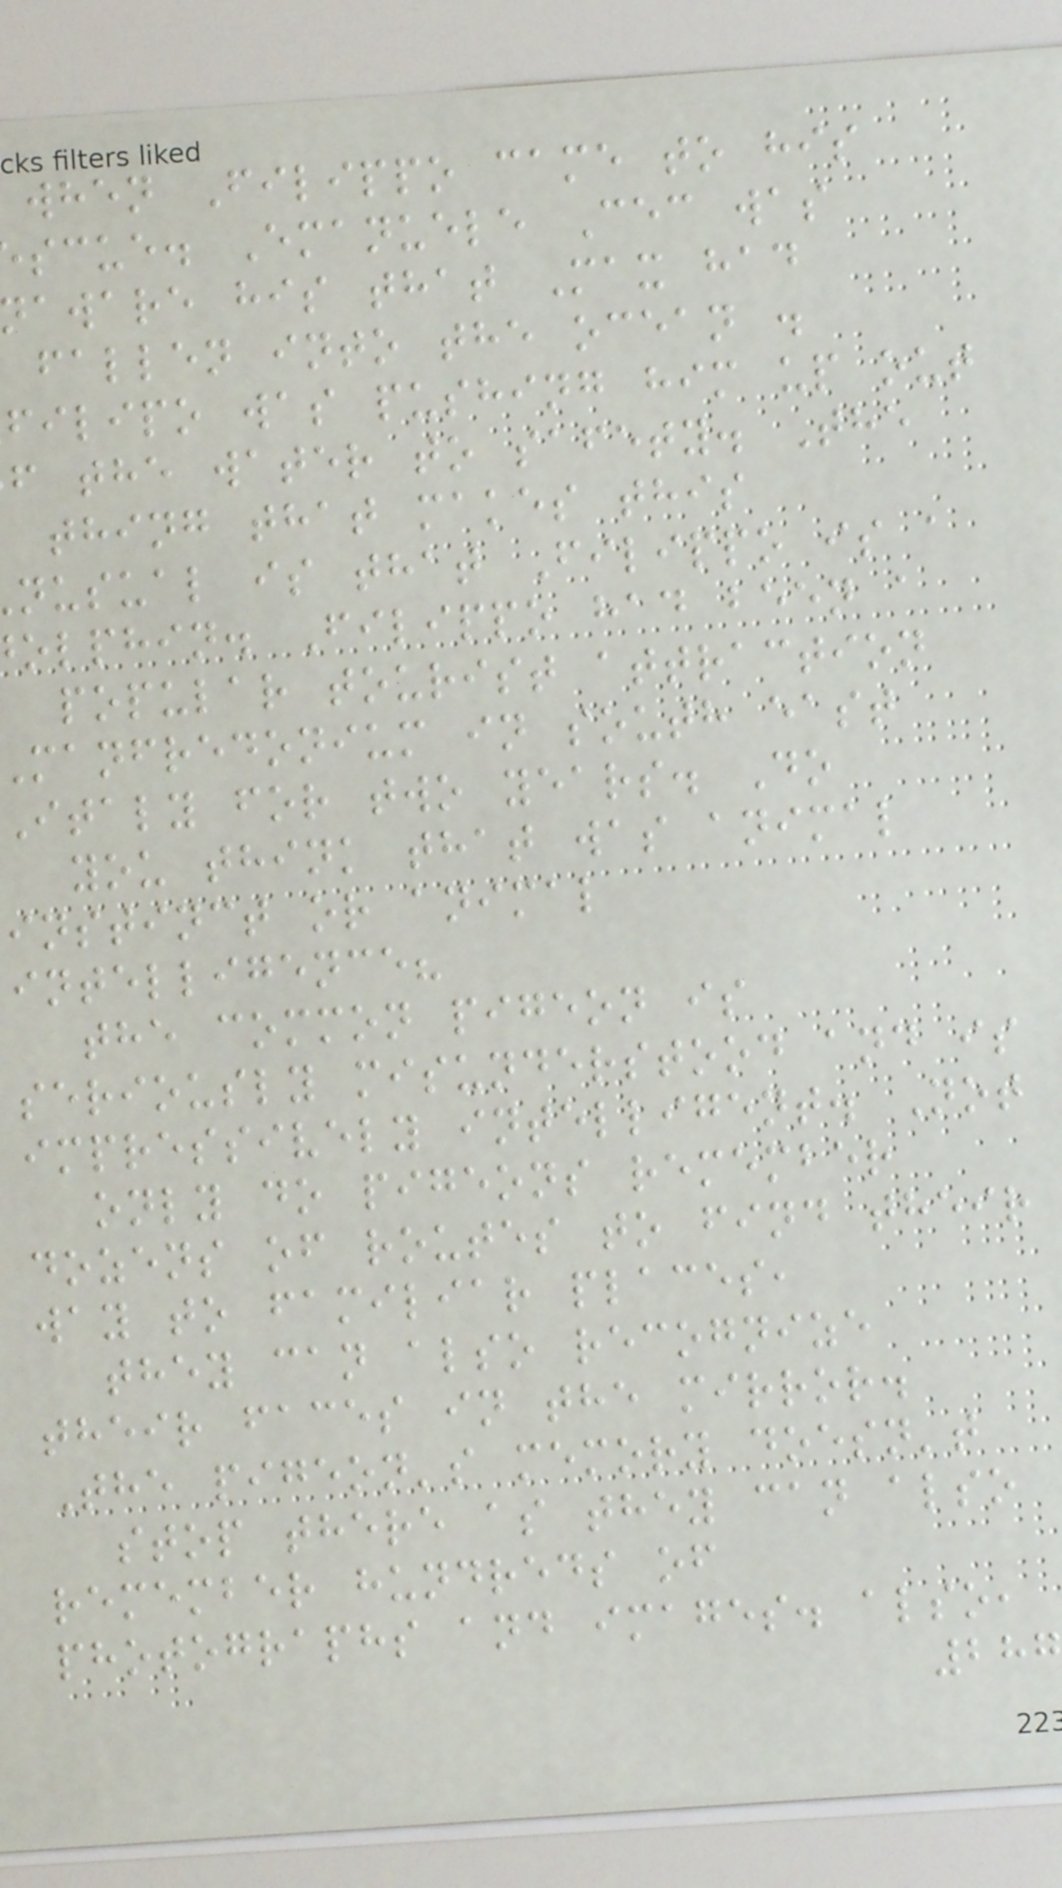when Filippo came to his
scue. Emanuele Cec was
aware his that Max had
fallen into the ocean .
filipo was pushing him up out
f the water to safety. The
thing that makes this
nusual is that Filippo is a
olphin. Filippo had been a
popular tourist attraction
manfredonium in south east
italy for two years. Do
you think that was animal
instinct or animal
intelligence?
the common pigeon is
seriously misunderstood and is
impressively intelligent. Not
only do pigeons remember
dozens of routes to find their
way to familiar places,
they can also recognize
their faces in the mirror.
The pigeon's memory doesn't
stop there as they can also
remember hundreds of
photographs and images. also,
287
